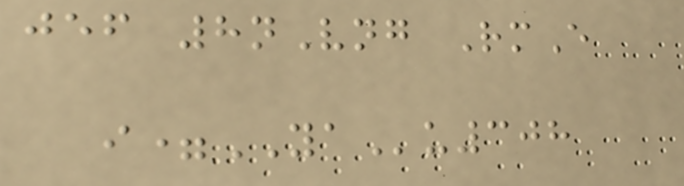jef 8nVng RmE
i=YAu308
